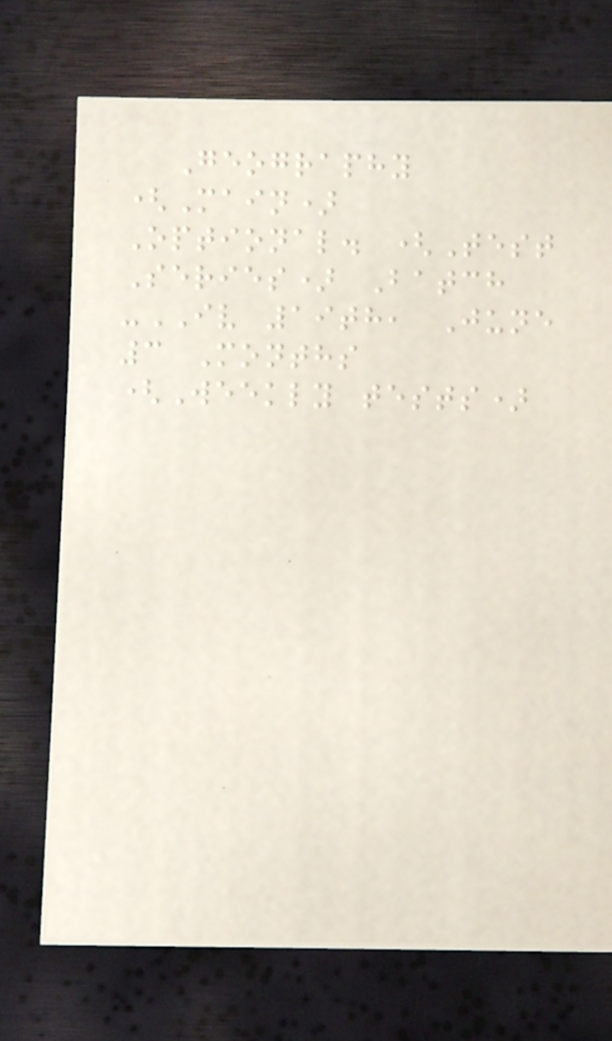Geography
(Main)
Optional. (Test
Series) Batch
-IV 19th, June
3 Months
(Weekly tests)
